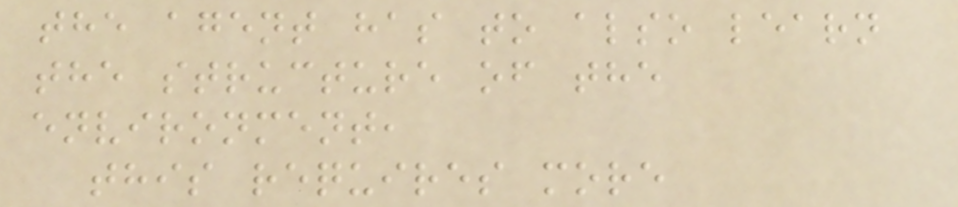the agent has to also learn
the structure of the
environment,
this requires more
